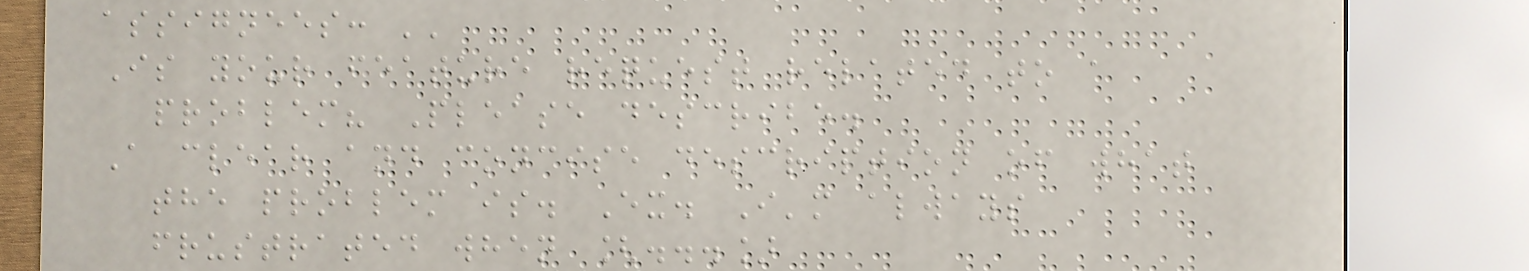assignees: ''
Is your feature request related to a
problem? Please describe.
A clear and concise description of what
the problem is. Ex. I'm always
frustrated when [...]
